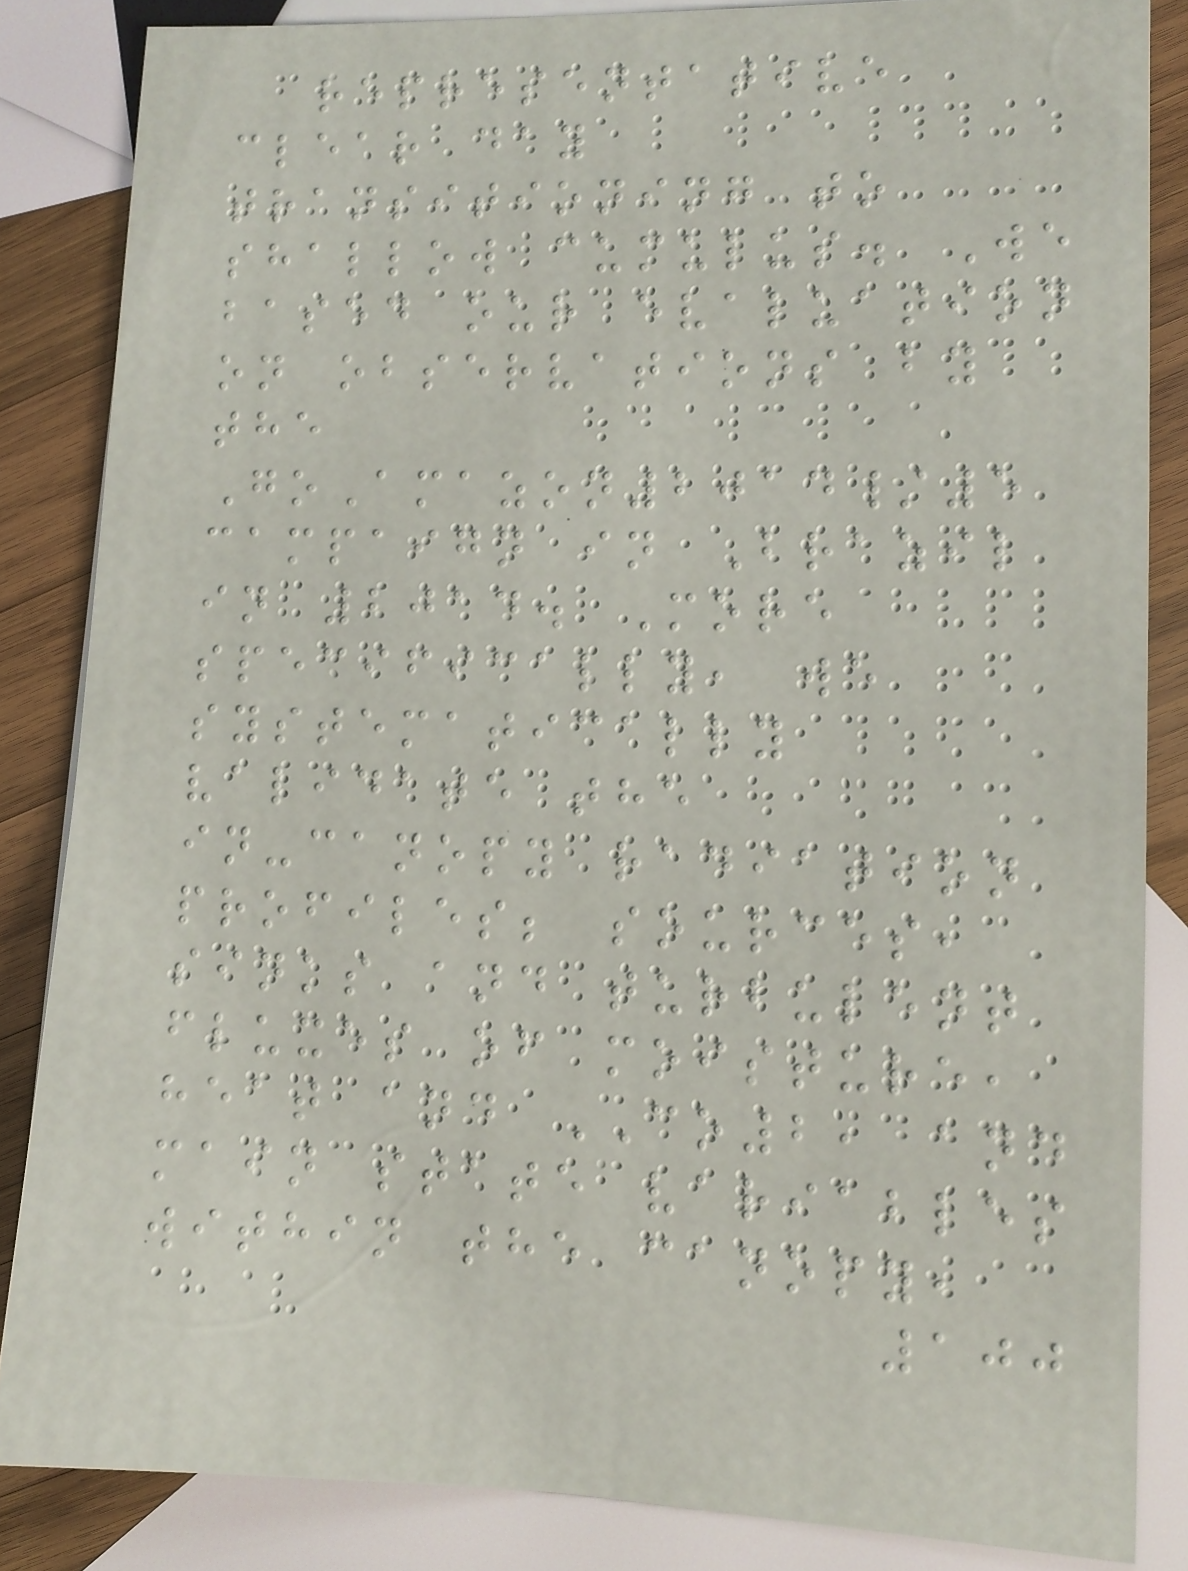representative
clear day
transitioning to
shallow cumulus. We
based our evaluation
on observations by
the
GoAmazon2014/5
campaign in Brazil
in 2014. More
specifically, we
systematically
validate the
in-canopy radiation
profiles; sources,
sinks and turbulent
fluxes of moisture,
heat and CO2, and
main state variables
within the canopy,
100
